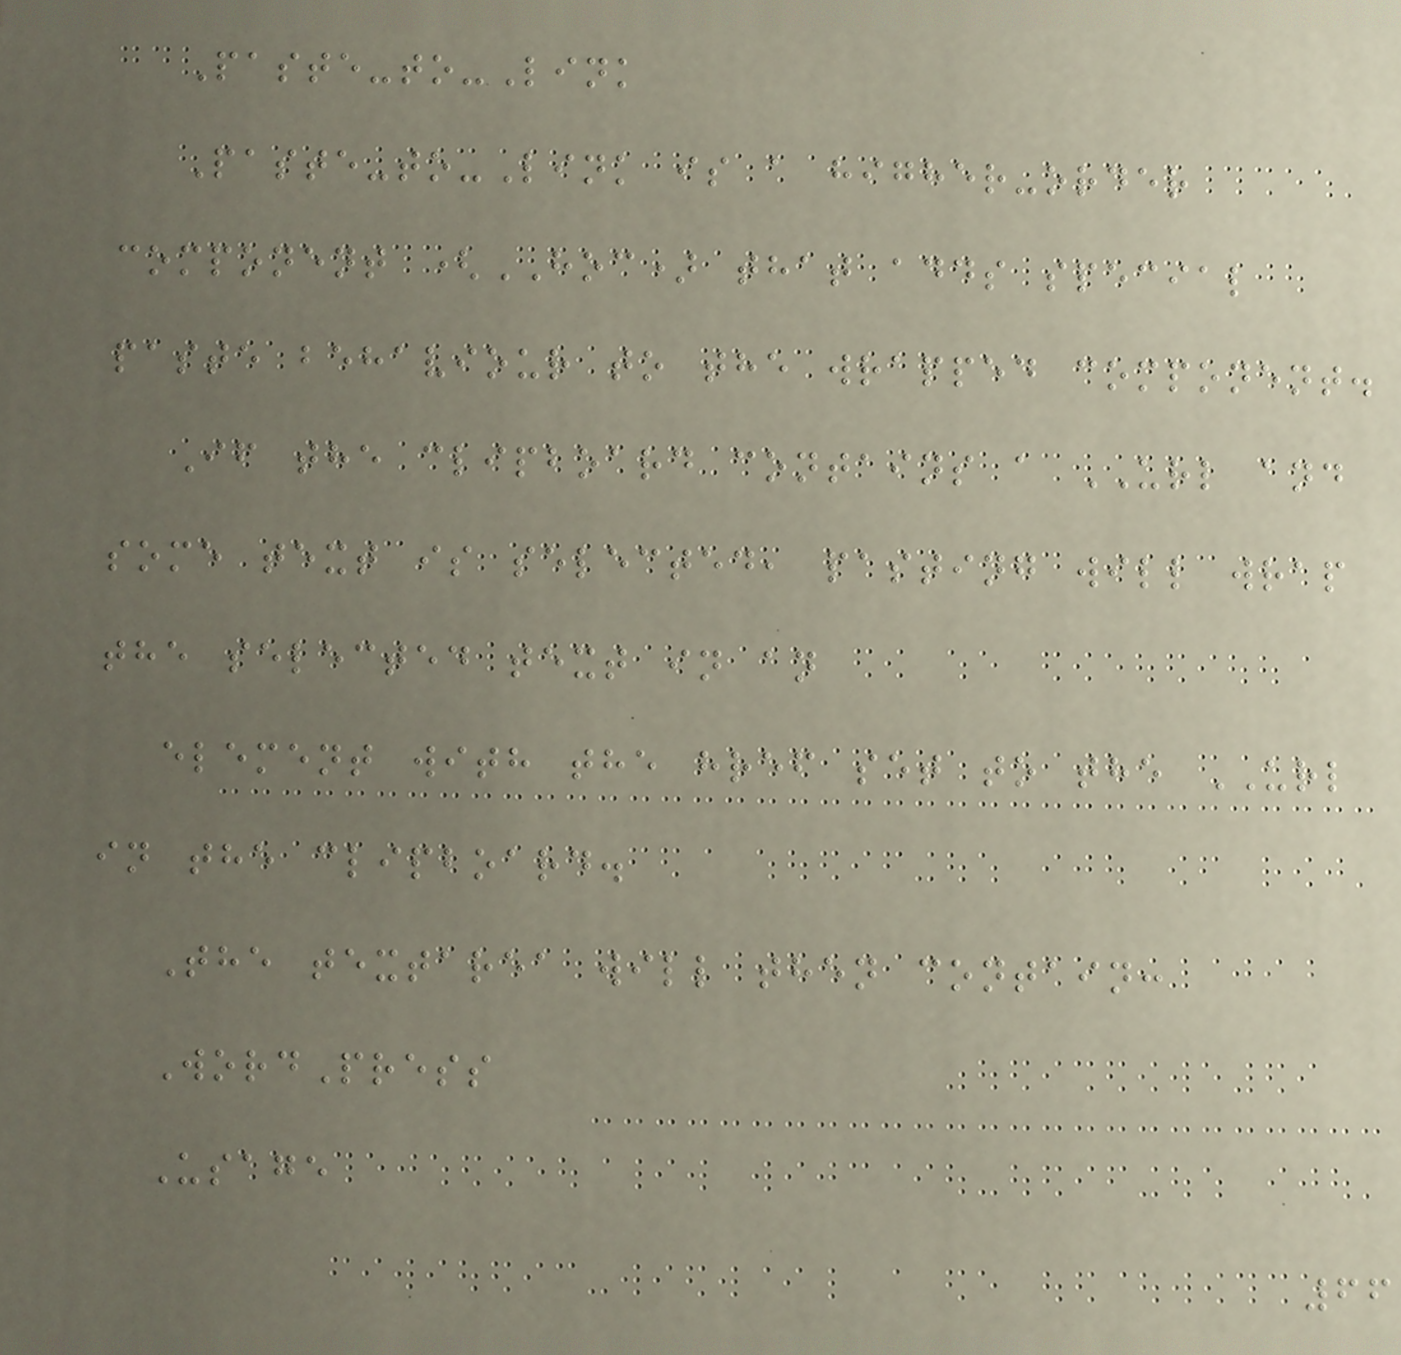Paste-to-Link
Paste-to-Link is a higher-order
component (HOC) that adds special
paste behaviour to the wrapped component.
If the clipboard contains a URL and
some text is selected, pasting will wrap
the selected text in an
element with the href set to the URL
in the clipboard.
The textarea will then contain:
WordPress
Usage
66
